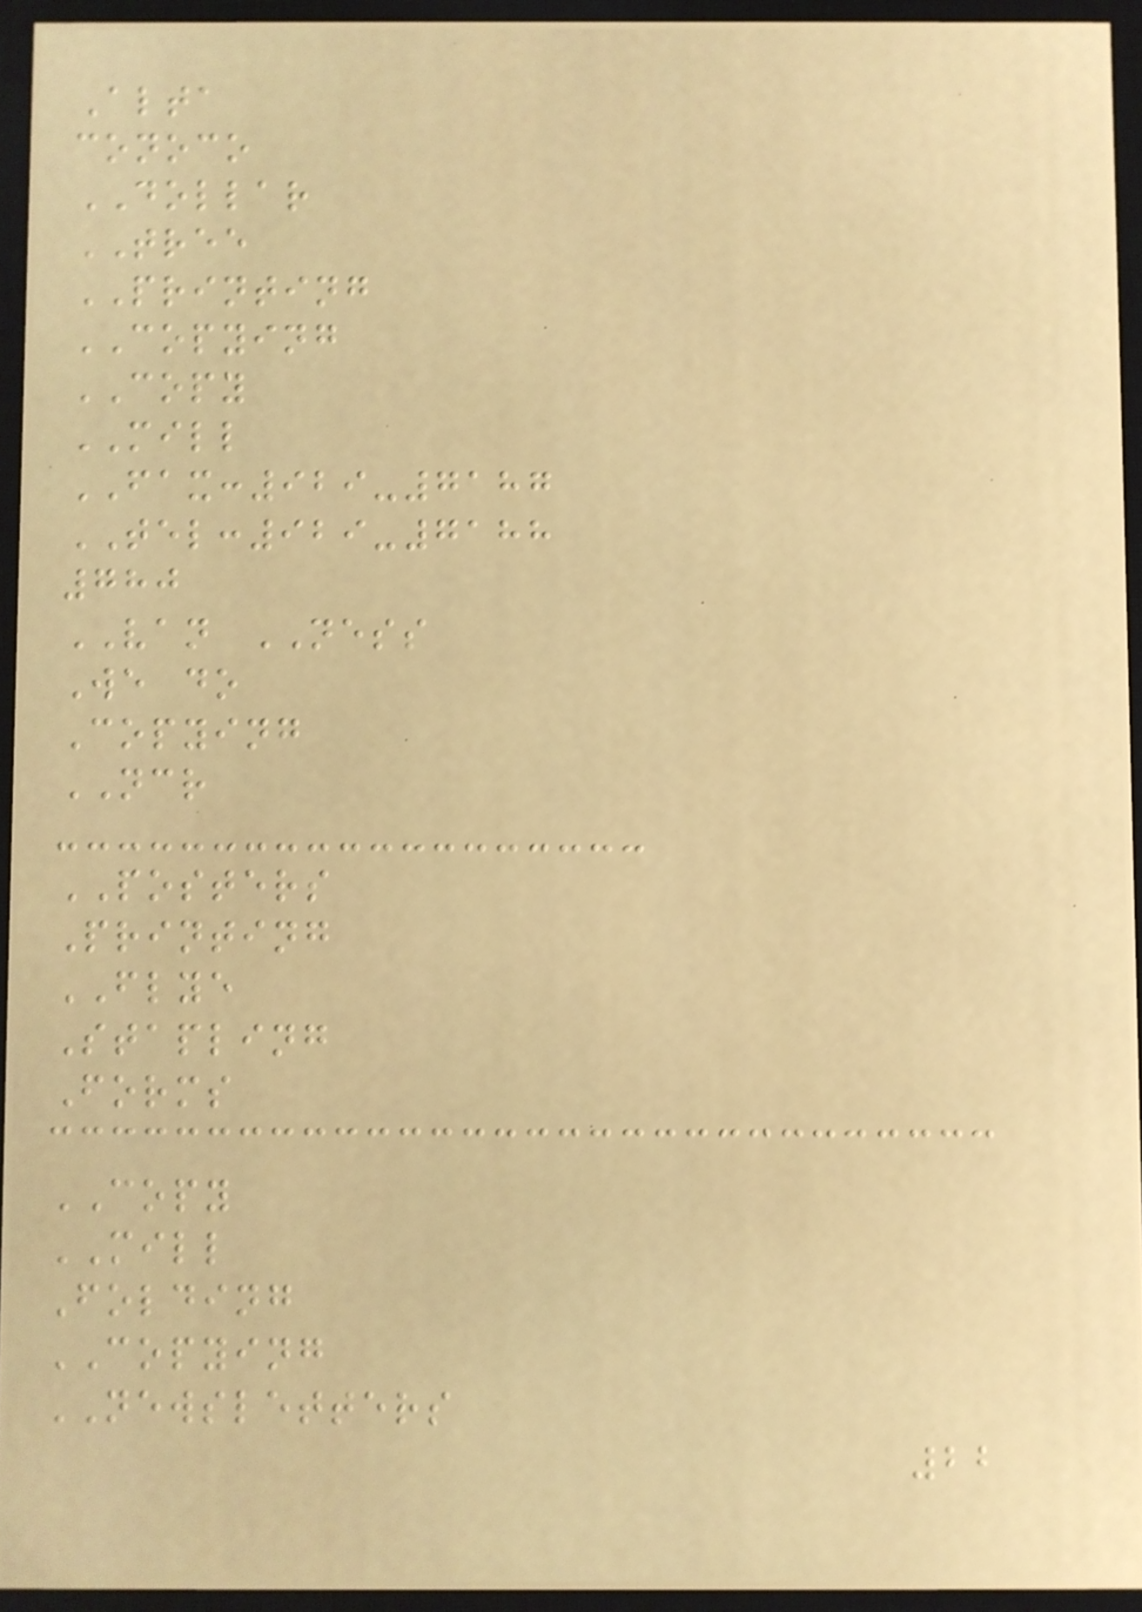Alta
conoco
DOLLAR
TREE
PRINTING
COPYING
COPY
MILL
FAX:929-7187
TEL:929-7188
780
VAN NESS
We do
Copying
NCR
POSTERS
Printing
FLYE
Stapling
Forms
COPY
MILL
Folding
COPYING
NEWSLETTERS
22
